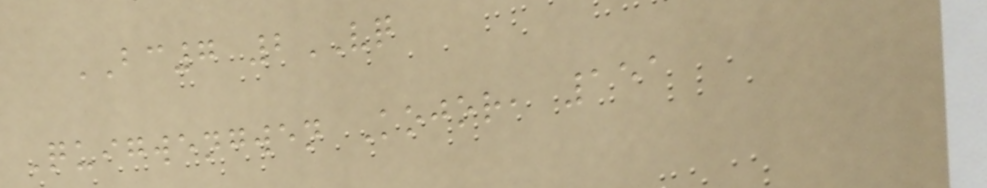BC7 2VQ
Quigwengwen Kojor, 151
